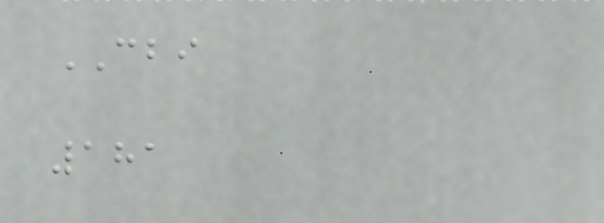CBI
181
